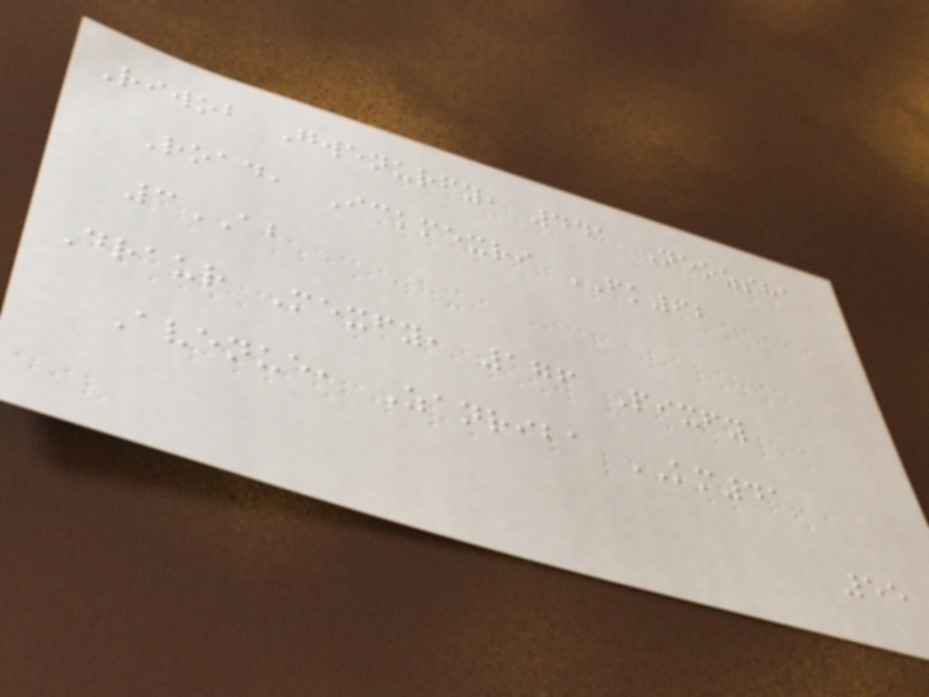Riwob Gwenurfy, 441 Neozsha
Road, Ickmexri FK62
3AB
Draur Mexfy, 176 Pixfy
Avenue, Zanriba KM41
55
